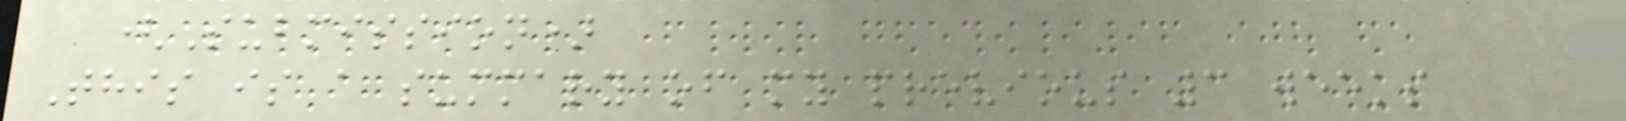(Submission)
This is a summary of my previous 3 weeks
